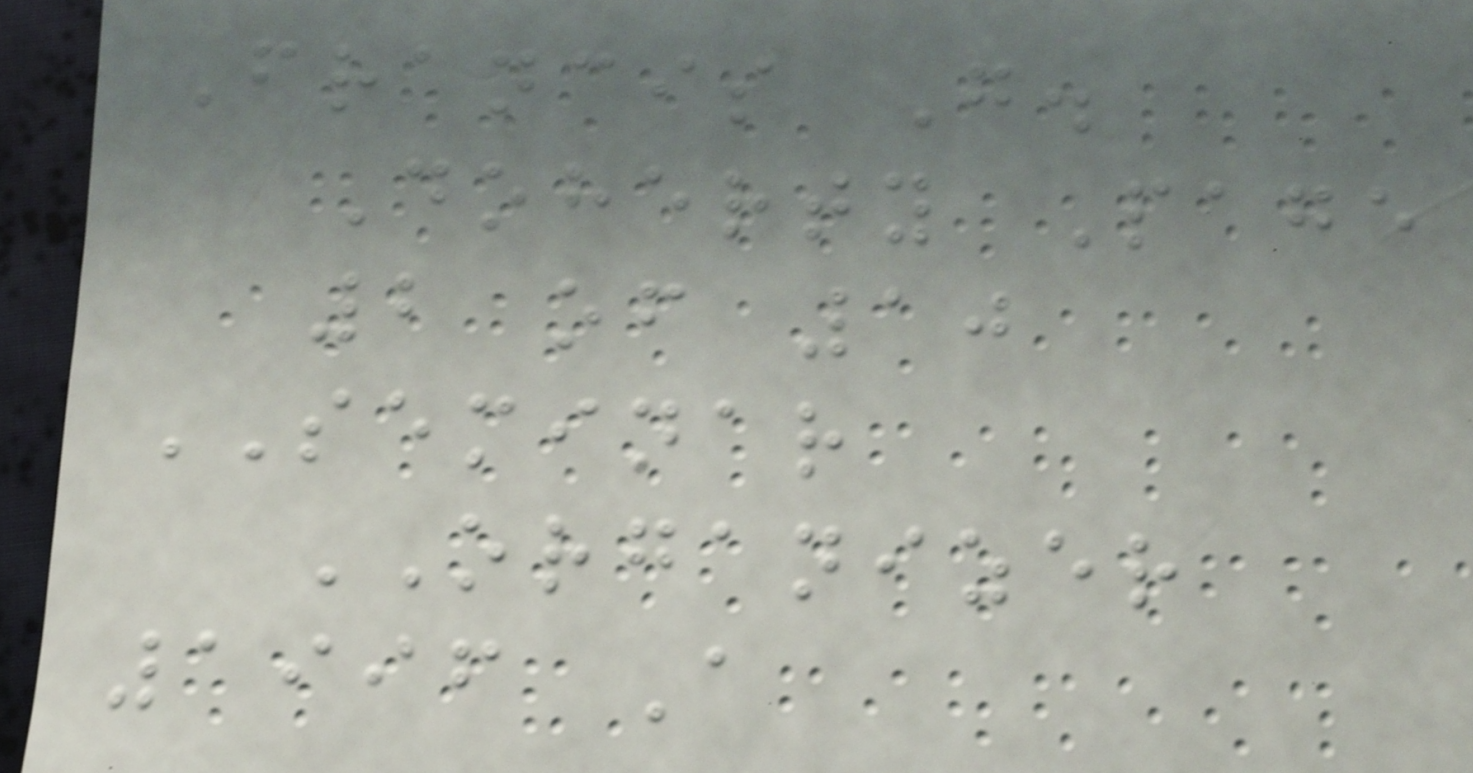Francis G.
Doherty Page
2 of 10
SEMINAR
ORGANIZER
1996 A
